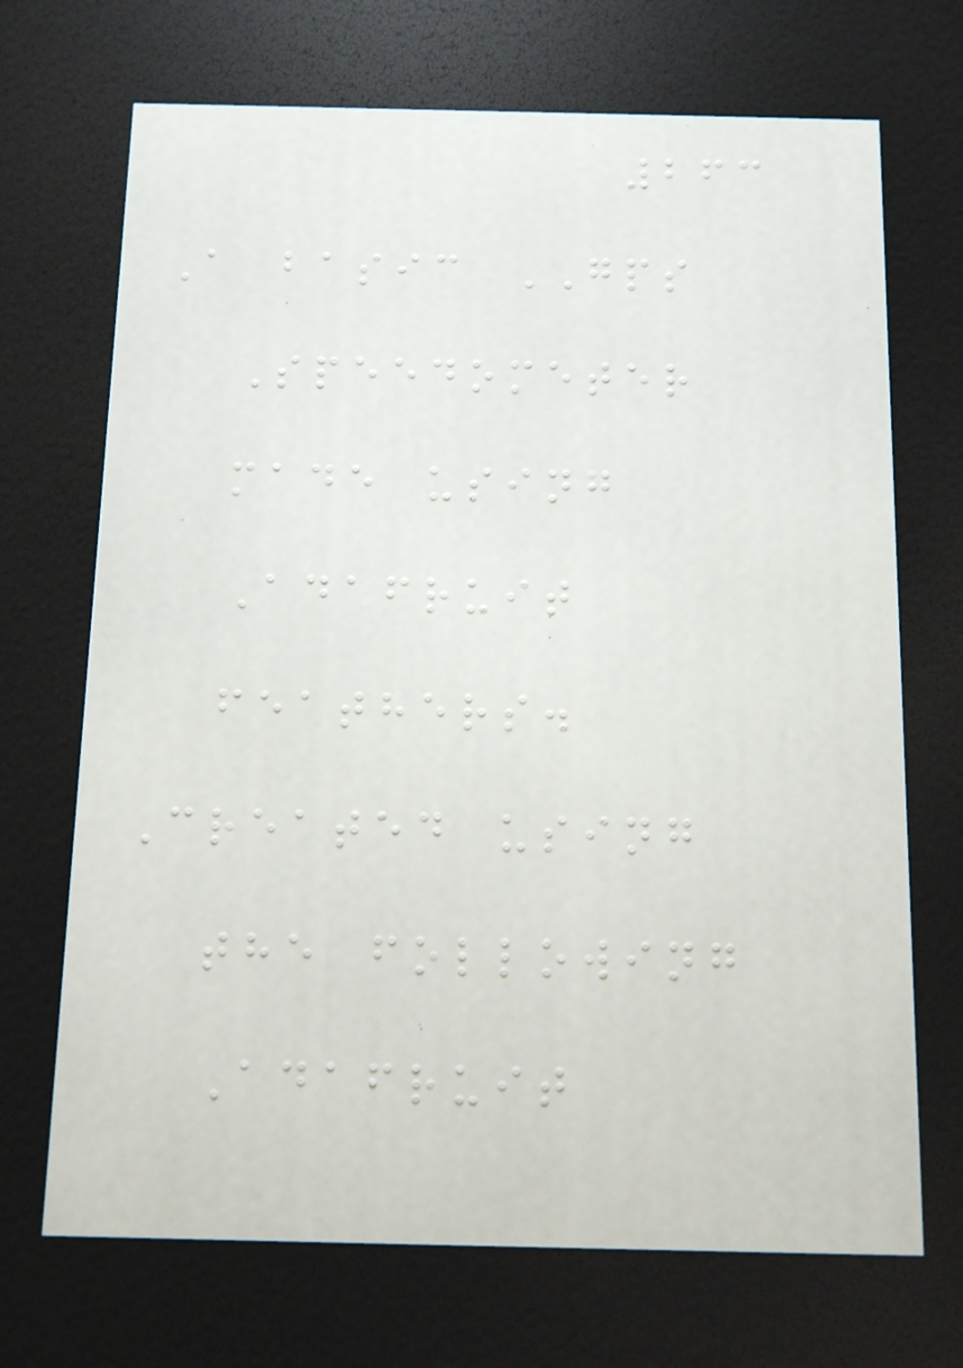263
A basic GPS
Speedometer
made using
Adafruit
feathers.
Created using
the following
Adafruit
